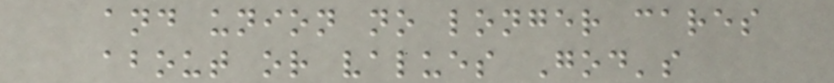and union no longer cares
about or values God's
